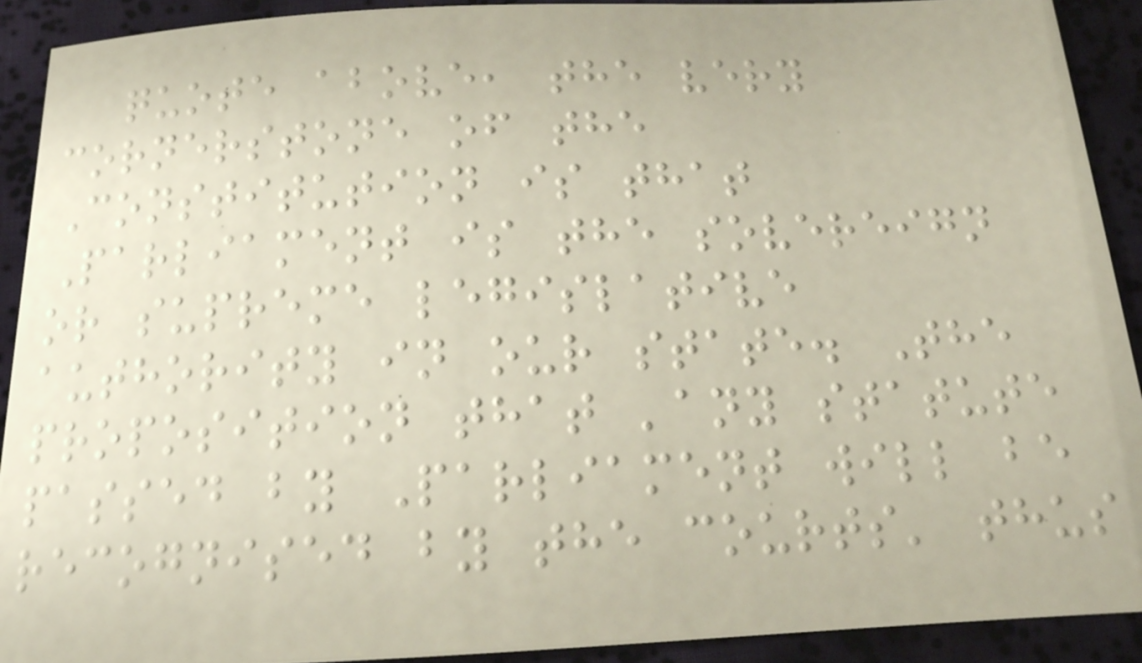quote above, the very
cornerstone of the
Constitution is that
Parliament is the sovereign
or supreme legislative
authority in our state. The
proposition that 'any statute
passed by Parliament will be
recognised by the courts' thus
